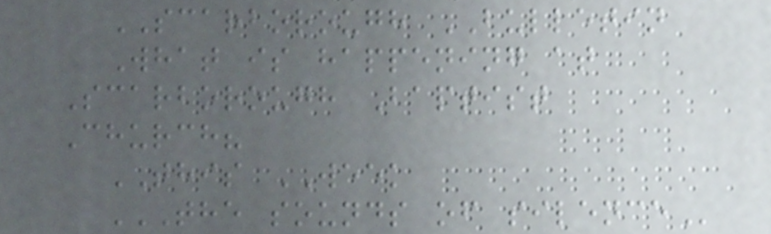SCARBOROUGH BULLETIN
What is happening at
Scarborough Baptist
Church?
THIS WEEK
THE SOUNDS OF SILENCE
